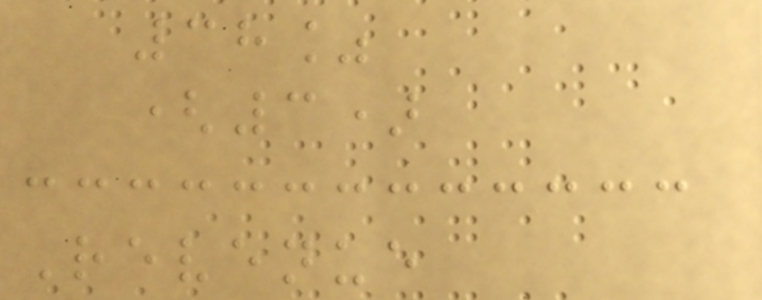38%
(3)
Revenue
